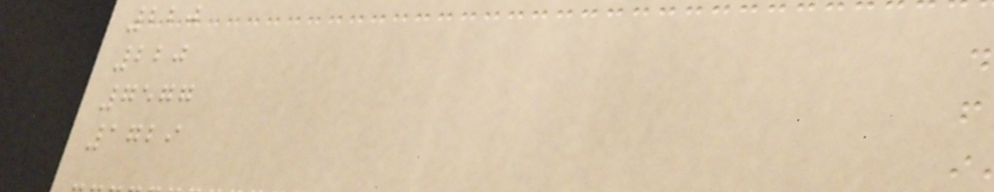220
220
7577
1729
